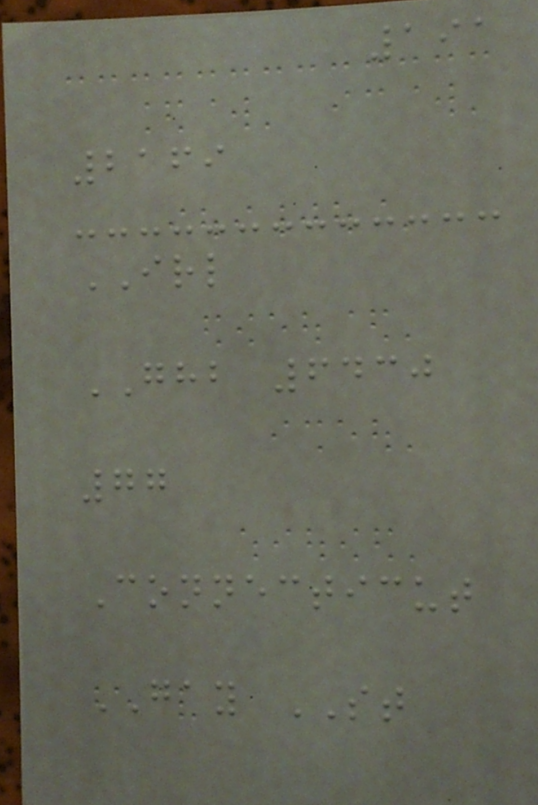191
2169
IRL
GHB 6430
77
Connecticut
GAY ST
